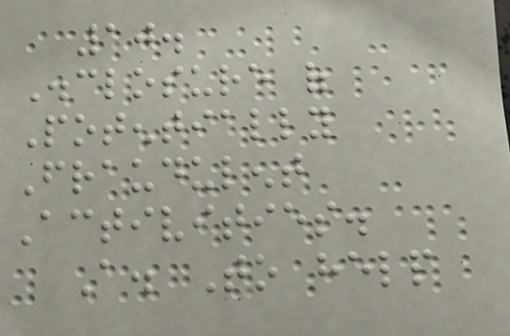10.
Disclosure of
Potentially
Fraudulent
Activities.
A. To help
